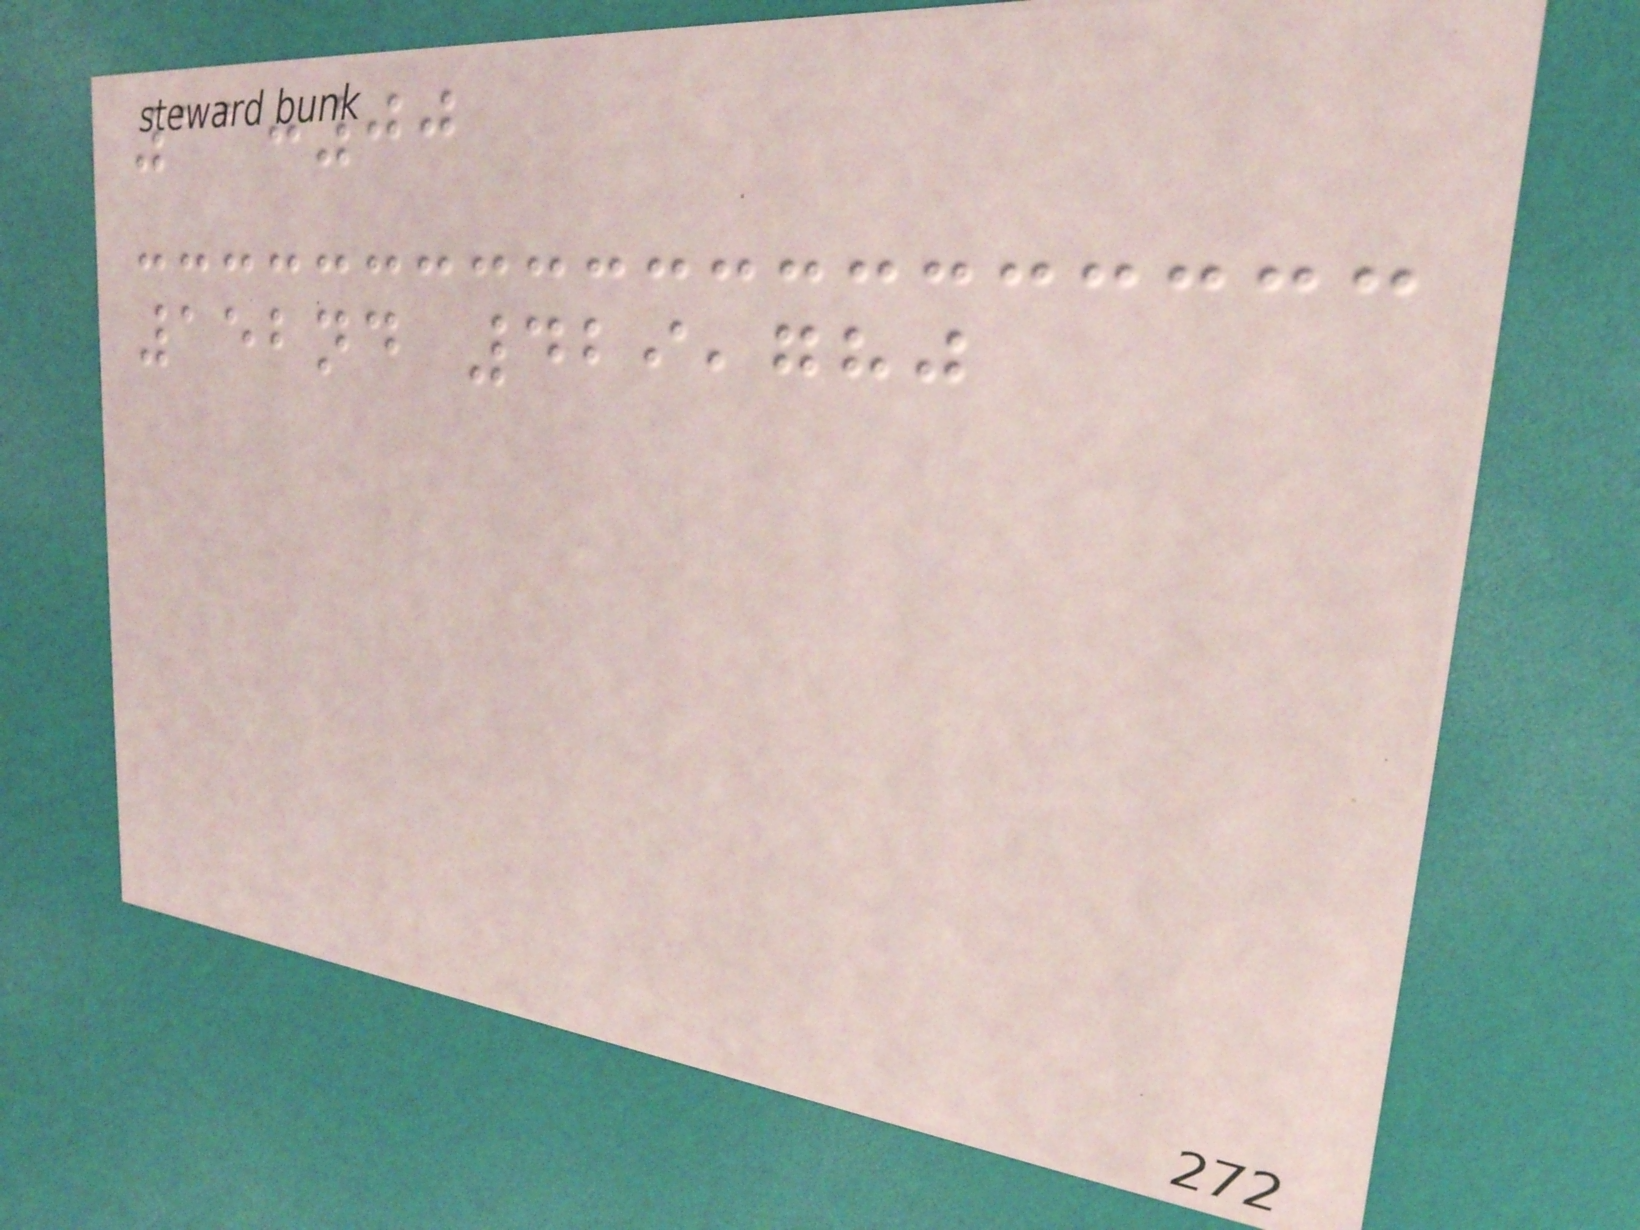11:00
152nd 429,780
